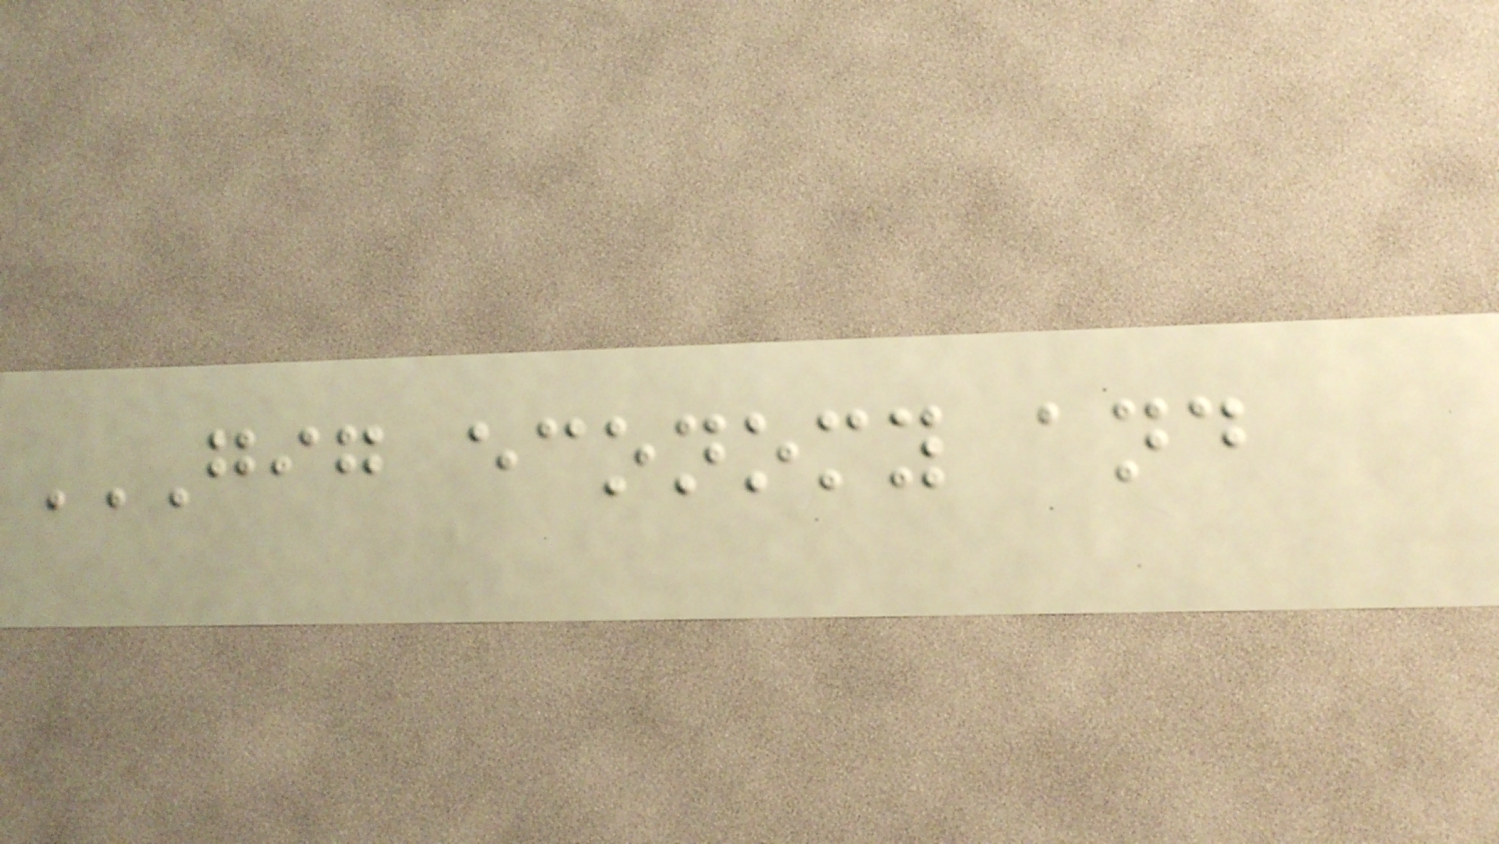GIG ECONOMY AND
